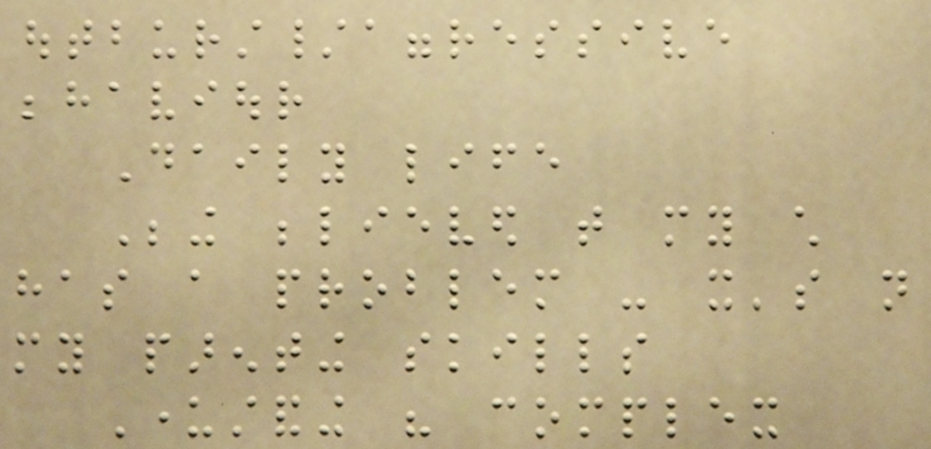outburst/aggressive
behaviour
Daily life
Being believed that my child
has a problem - it's not
my parenting skills
Understanding his complex
